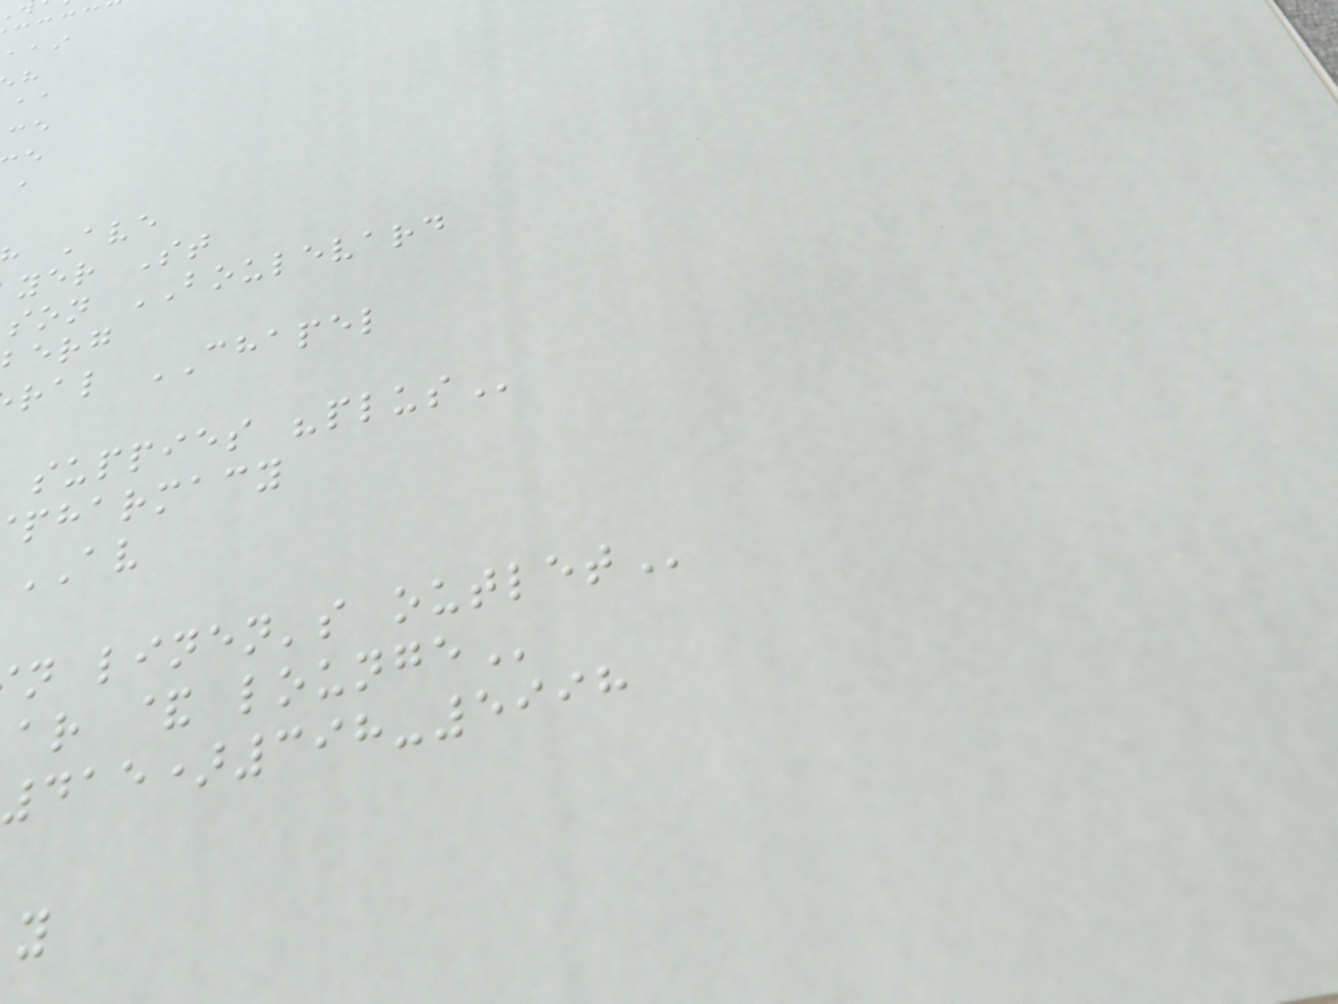Ave
yer St
son BOULEVARD
ral CHAPEL
suppies
pharmacy
AV
n linen's
415)398-5998
